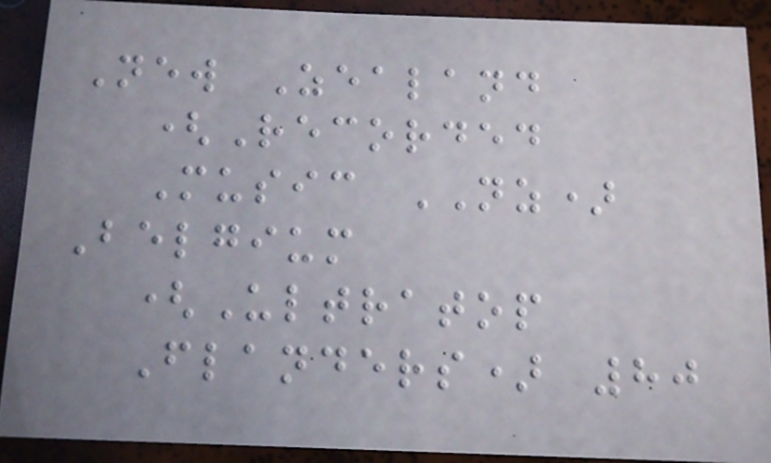New Zealand
(Recorded
Music NZ)
Belgium
(Ultratop
Flanders) 80
